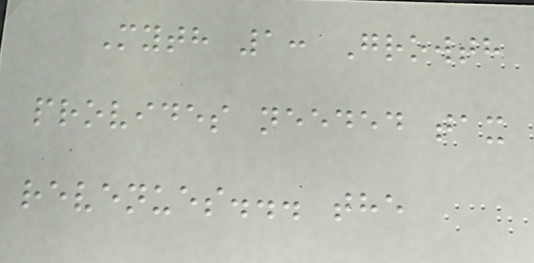Myth 1: Growth
provides needed tax
revenues... the
